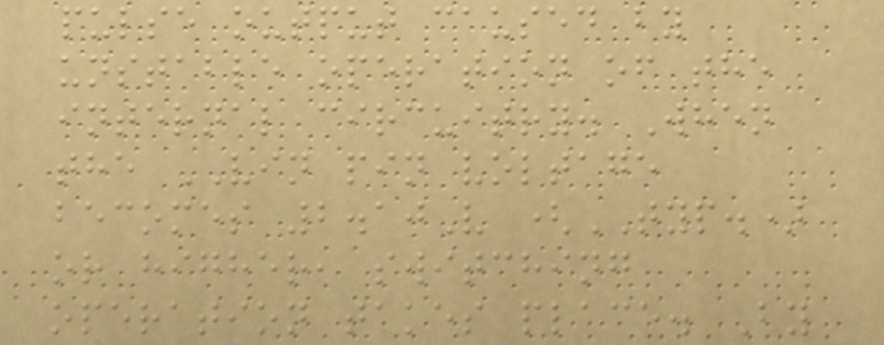pulse output caused by
unstable operation of the
internal circuitry. When
the VIN pin voltage
becomes 2.10V (TYP.)
or higher, switching
operation takes place. By
